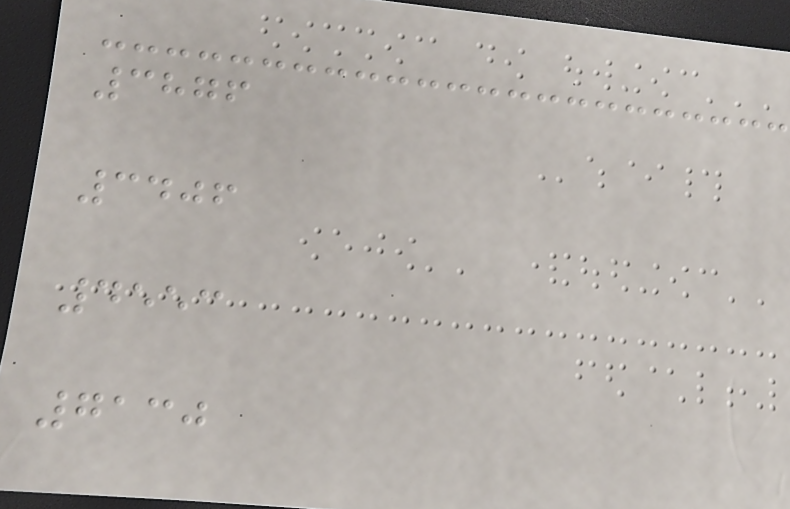3876
3406
4553
7130
